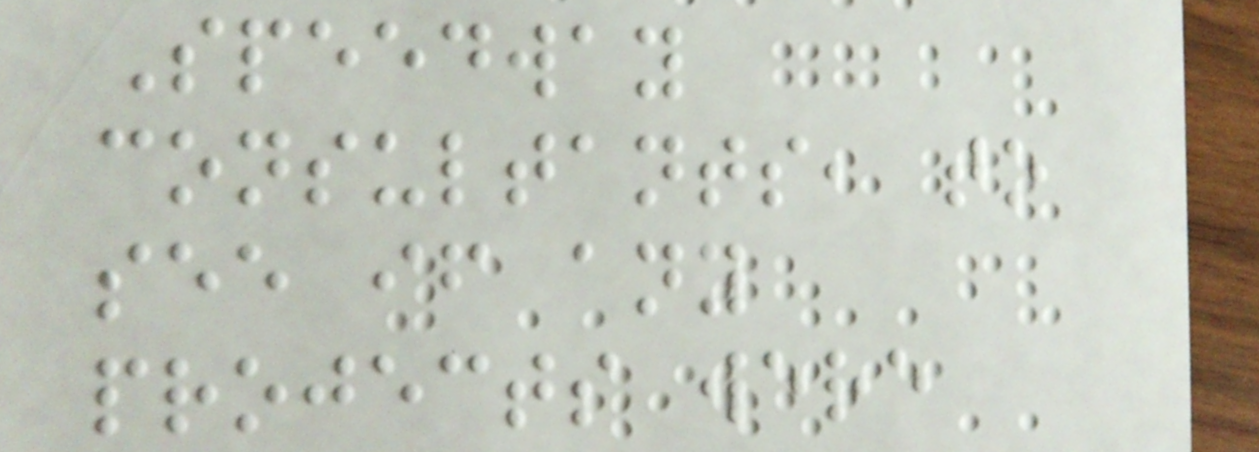Speedway
consultants, to
see if any
projects were
